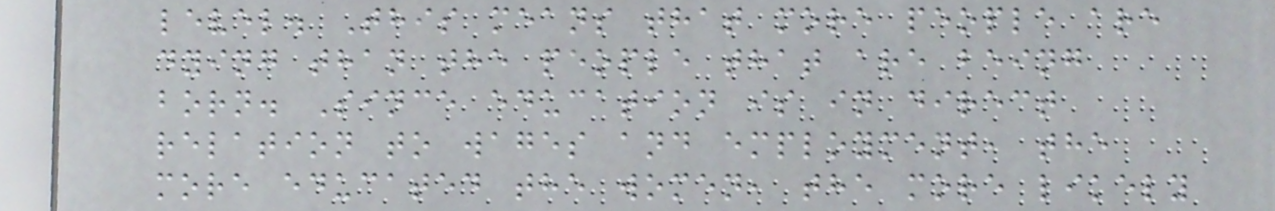level. This means that more people are
dying than the people that are being
born. Since education is in direct
relation to wages and employment, the
more educated the women, the more likely
